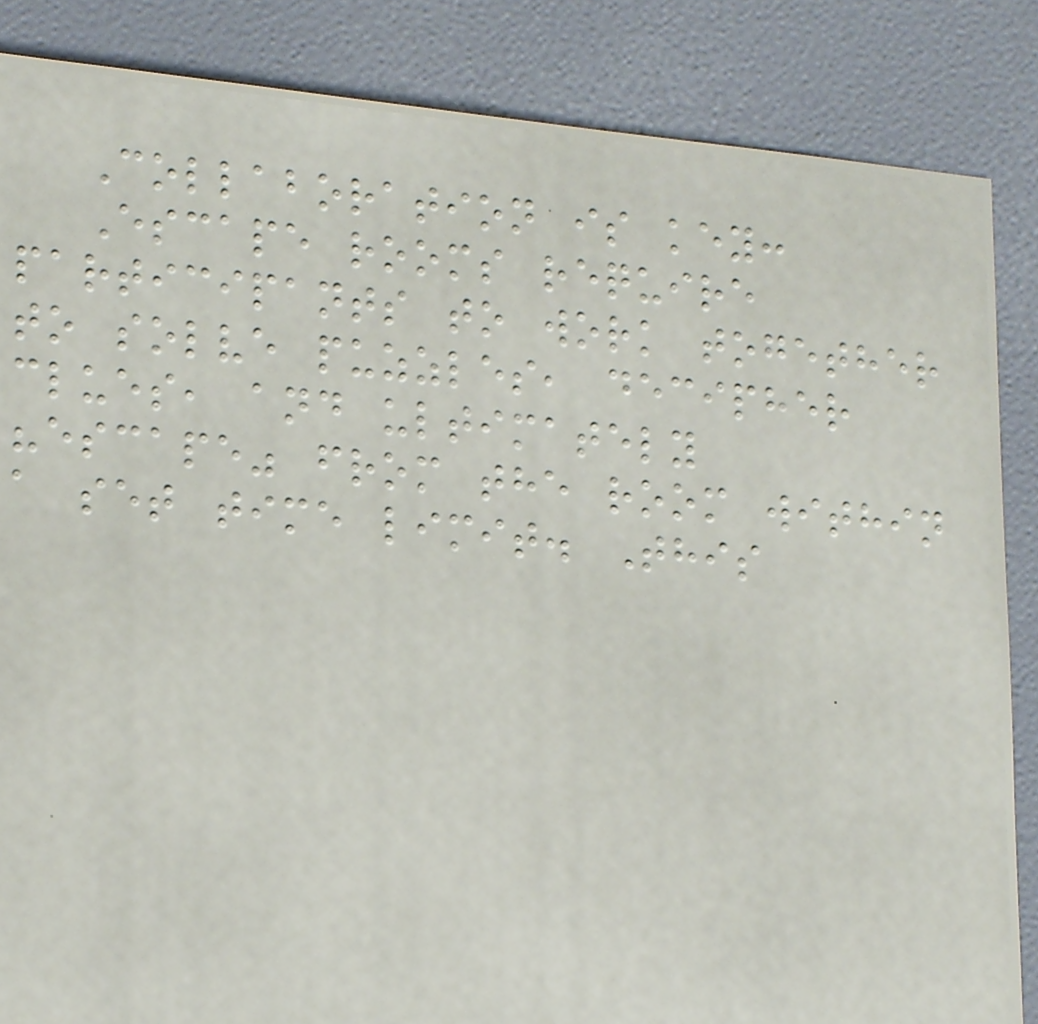Collaboration is key:
Escape rooms require
participants to work together
to solve puzzles, decipher
clues, and ultimately
"escape" from the room within
a set time limit. This
